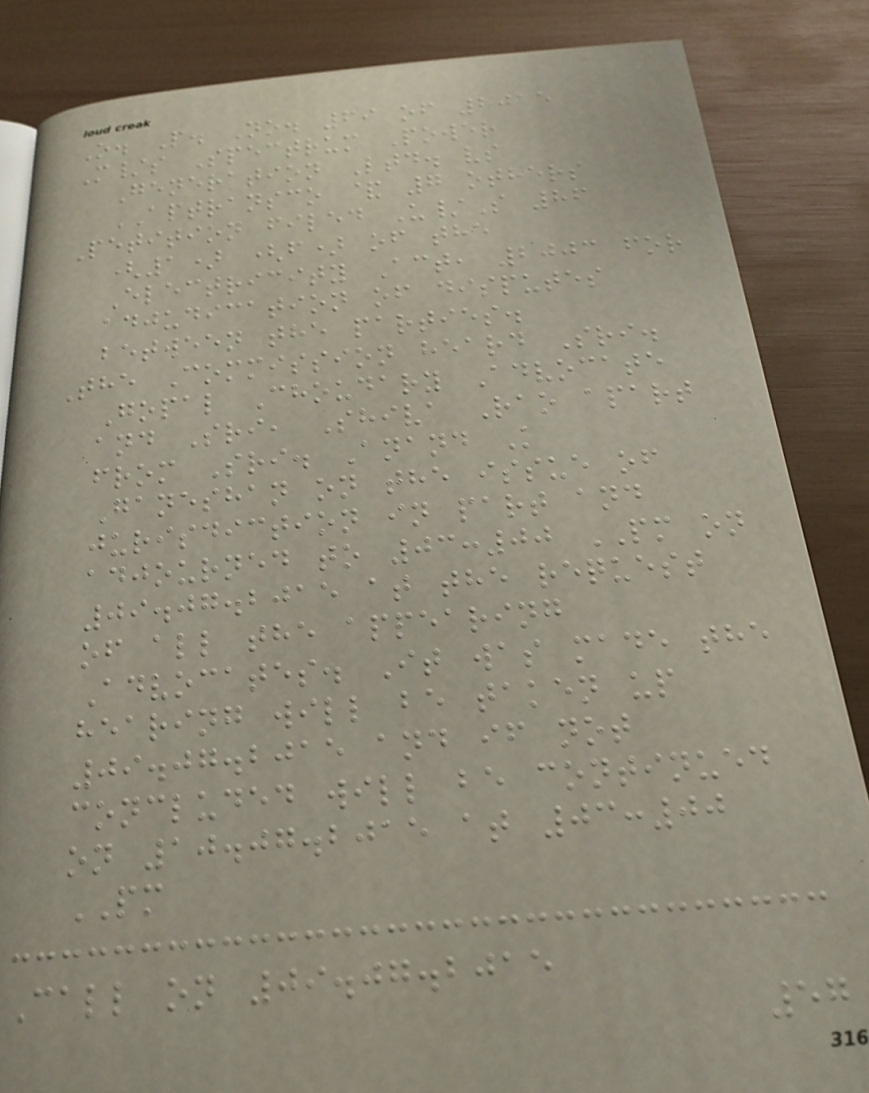O. P. No. 69 of 2015
M/s Spectrum Power
Generation Ltd. vs
APTRANSCO & 7 others
Petition filed U/S 86
(1) (f) of the
Electricity Act, 2003 for
adjudication of disputes
between the parties.
The Commission heard Sri.
Gopal Choudary Advocate
and Sri, Shiva Rao apart
from Sri. Anand K
Ganeshan on the issue of
jurisdiction in part and
adjourned to 03:00 PM on
09.07.2015 at the request
of all the appearing
Advocates. It was made the
hearing will be taken up
09.07.2015 and if not
concluded will be continued
on 10.07.2015 at 03:00
PM
Call on 09.07.2015
57
